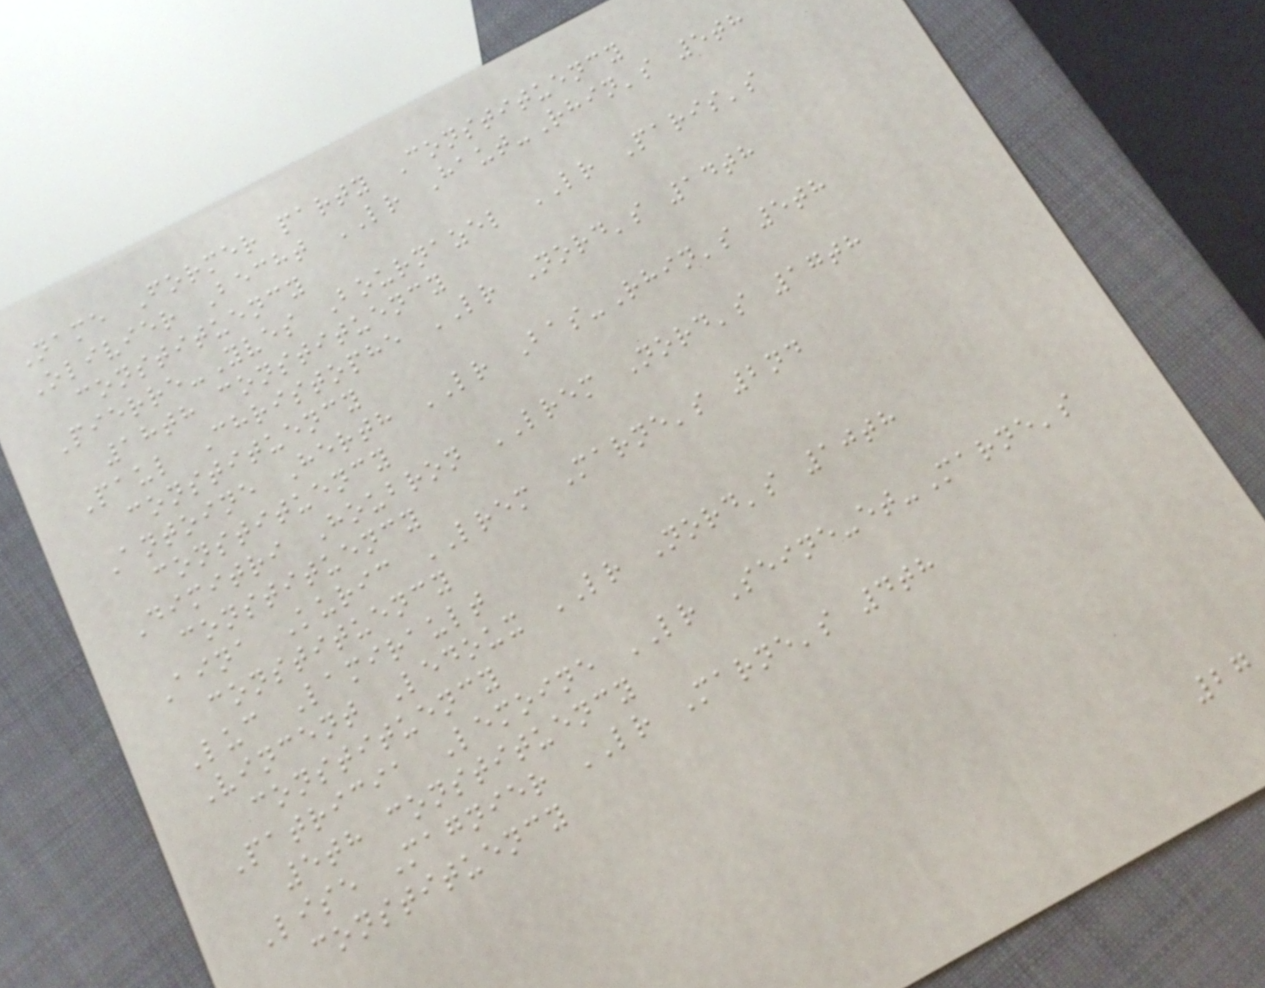Name Former party Constituency
Olivier Becht LR Haut-Rhin's 5th
constituency
Pierre-Yves Bournazel LR Paris's
18th constituency
Paul Christophe LR Nord's 14th
constituency
Antoine Herth LR Bas-Rhin's 5th
constituency
Dimitri Houbron LREM Nord's 17th
constituency
Aina Kuric LREM Marne's 2nd
constituency
Luc Lamirault
Vincent Ledoux LR Nord's 10th
constituency
Patricia Lemoine LR Seine-et-Marne's
5th constituency
Lise Magnier LR Marne's 4th
constituency
27
